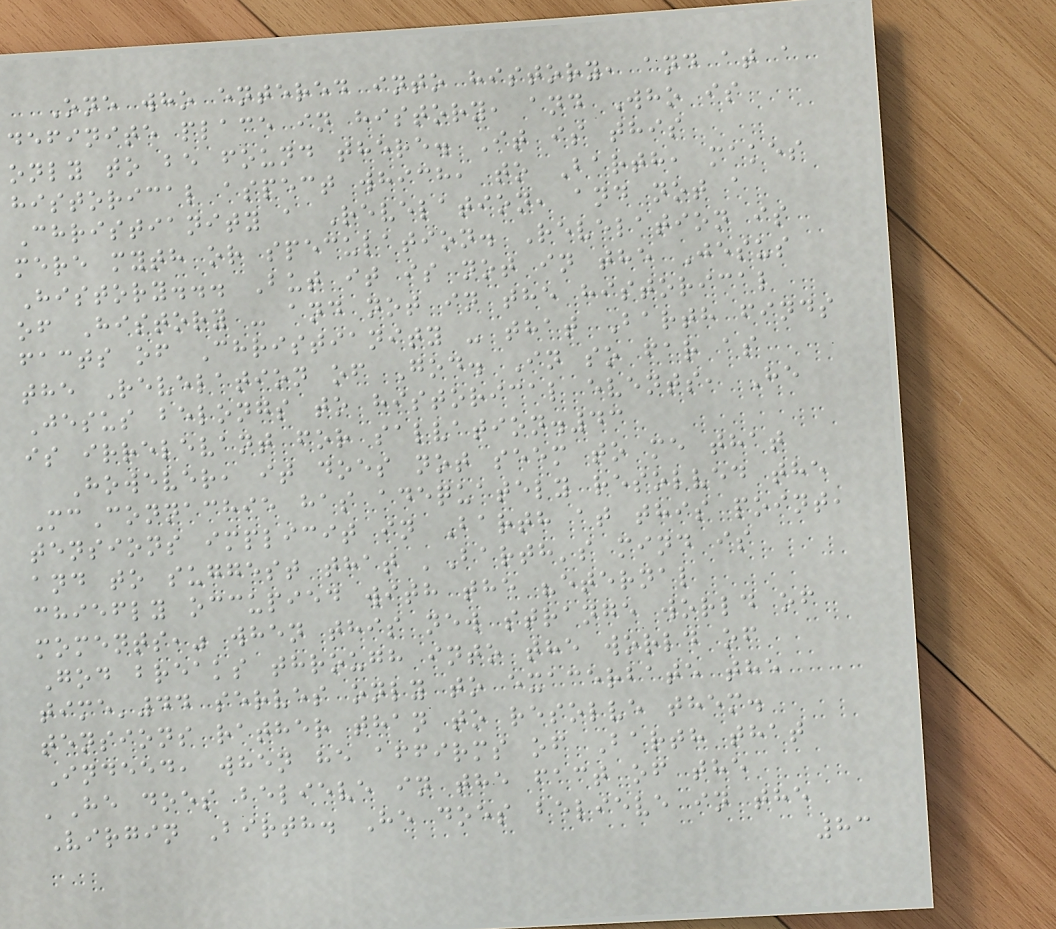One who entered into history, and at a
definite place in history, and Who is
only to be found there. It is this
historical aspect which, to Barth, makes
Christianity a Revelation, and not a
mere myth or speculation. Revelation is
History... But it is not in the Jesus
of History - and not in the historical
facts of Christianity - that Barth finds
the Revelation of God. In so far as
Jesus belongs to historical events, He
is irrelevant for salvation.43
However, it does not seem to me that
McConnachie has adequately resolved the
tensions implicit in Barth at this point,
and to suggest that 'Barth's mind is
chiefly occupied with the "eternal
moments," when this new strange world of
God breaks through into the world of
time'44 serves only to exacerbate the
tensions rather than to resolve them.
Indeed, when he affirms of Barth that
'He does believe in the fact of the
Virgin Birth. He does believe in the
83
